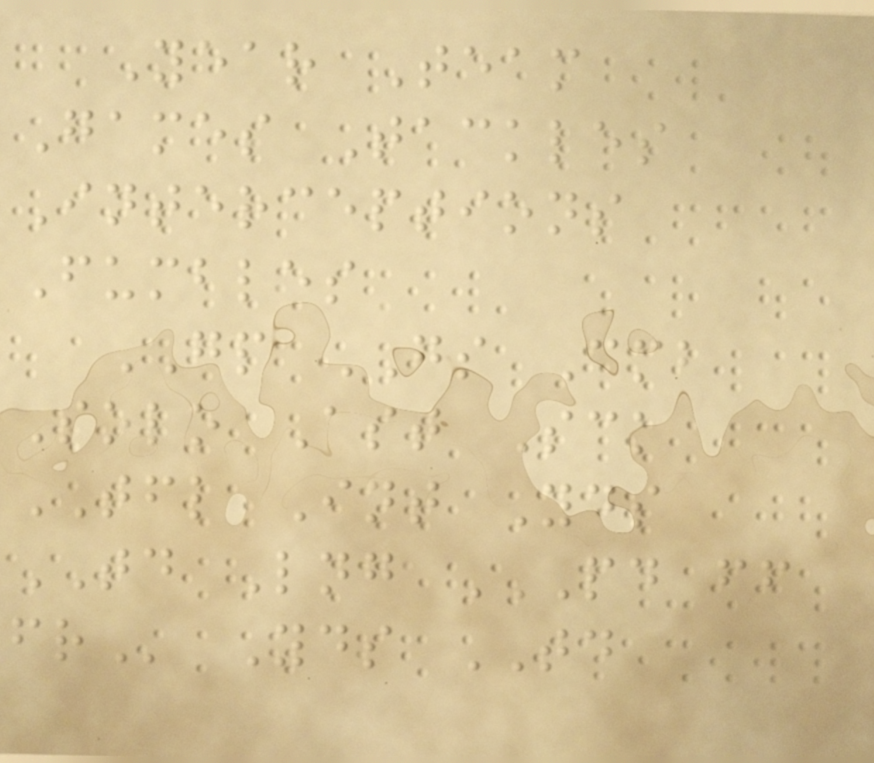Year Team
Games Tackles
Interceptions
Fumbles
GP GS Cmb
Solo Ast Sck
TFL Int Yds
TD Lng PD FF
FR Yds TD
